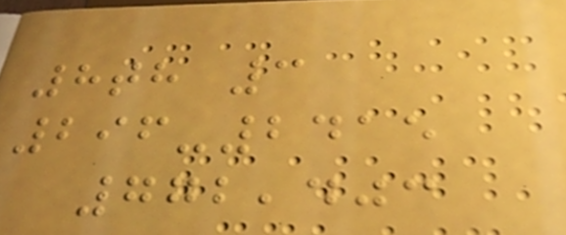8th 3
296-2415
772,403
